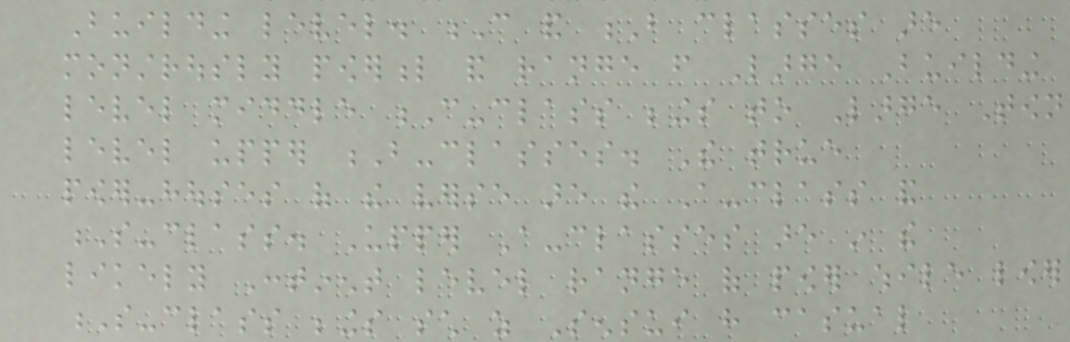Building level. C and B classes are
monstrously powerful and range from Large Building
level middle C-class beings to Large Town
level upper B-classes. The true
power-houses of the verse are the A-class and
S-class. Upper A-classes are in the
likely Continent level range of power while lower
S-class beings such as Sensui have casual
